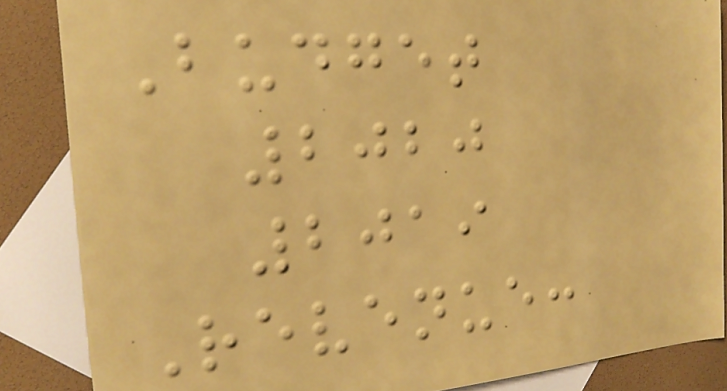Budget
2020
2019
Revenue:
